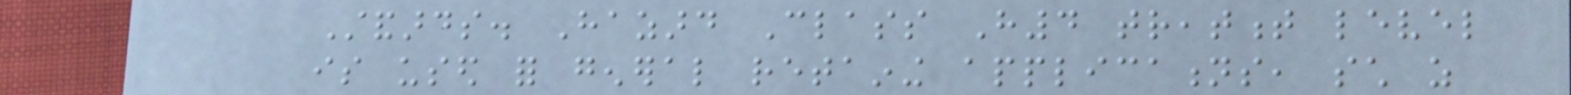Standards. Hazard Class H4 treatment level
is used for general retaining applications, such as
